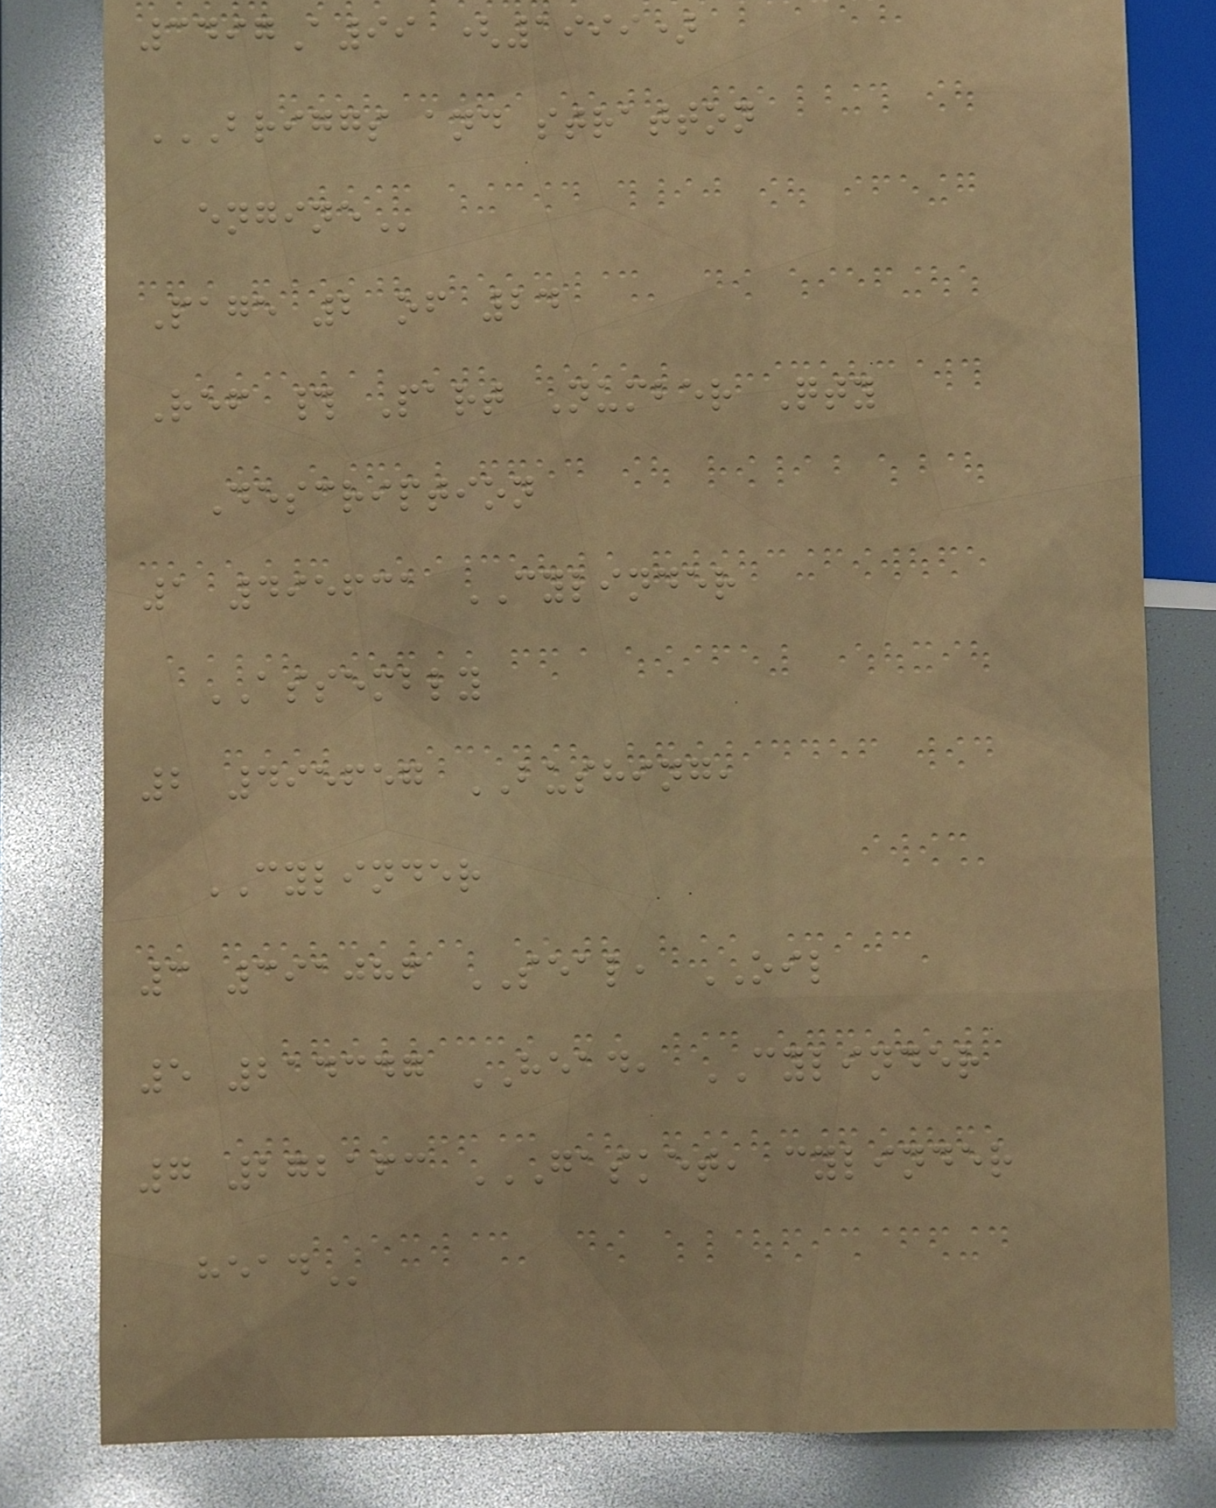3497A99 (1999)
BRIGGS AND STRATTON
ENGINE
Page 2 of 24
Ref # Part Number Qty
Description
1 495631 CYLINDER
ASSEMBLY
2 495657 BUSHING,
CYLINDER
3 391086 SEAL, OIL
5 214347 HEAD, CYLINDER
7 272163 GASKET, CYLINDER
HEAD
